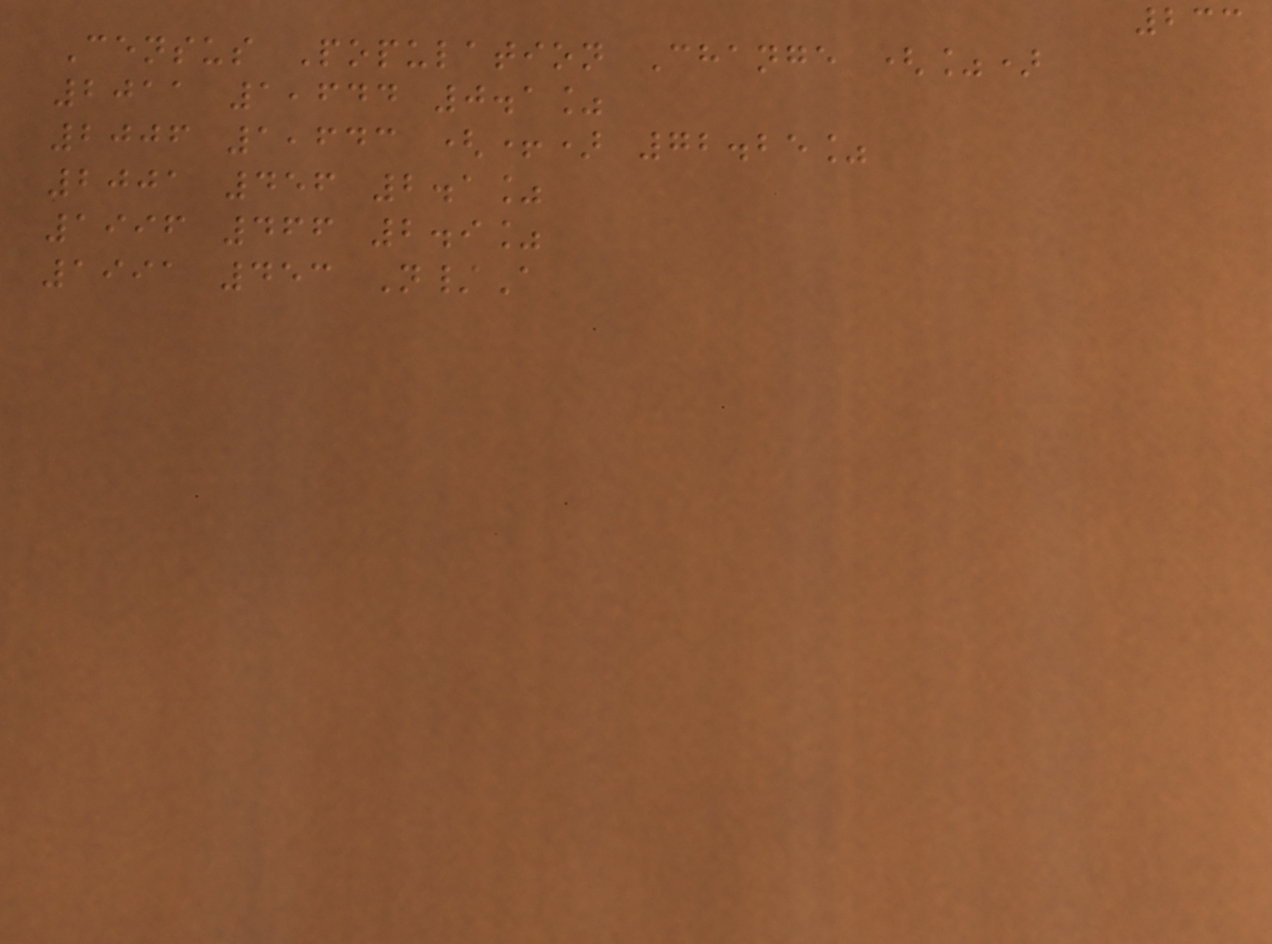233
Census Population Change (%)
2011 1,644 0.1%
2006 1,643 (+) 72.25%
2001 456 2.1%
1996 466 2.9%
1991 453 N/A
